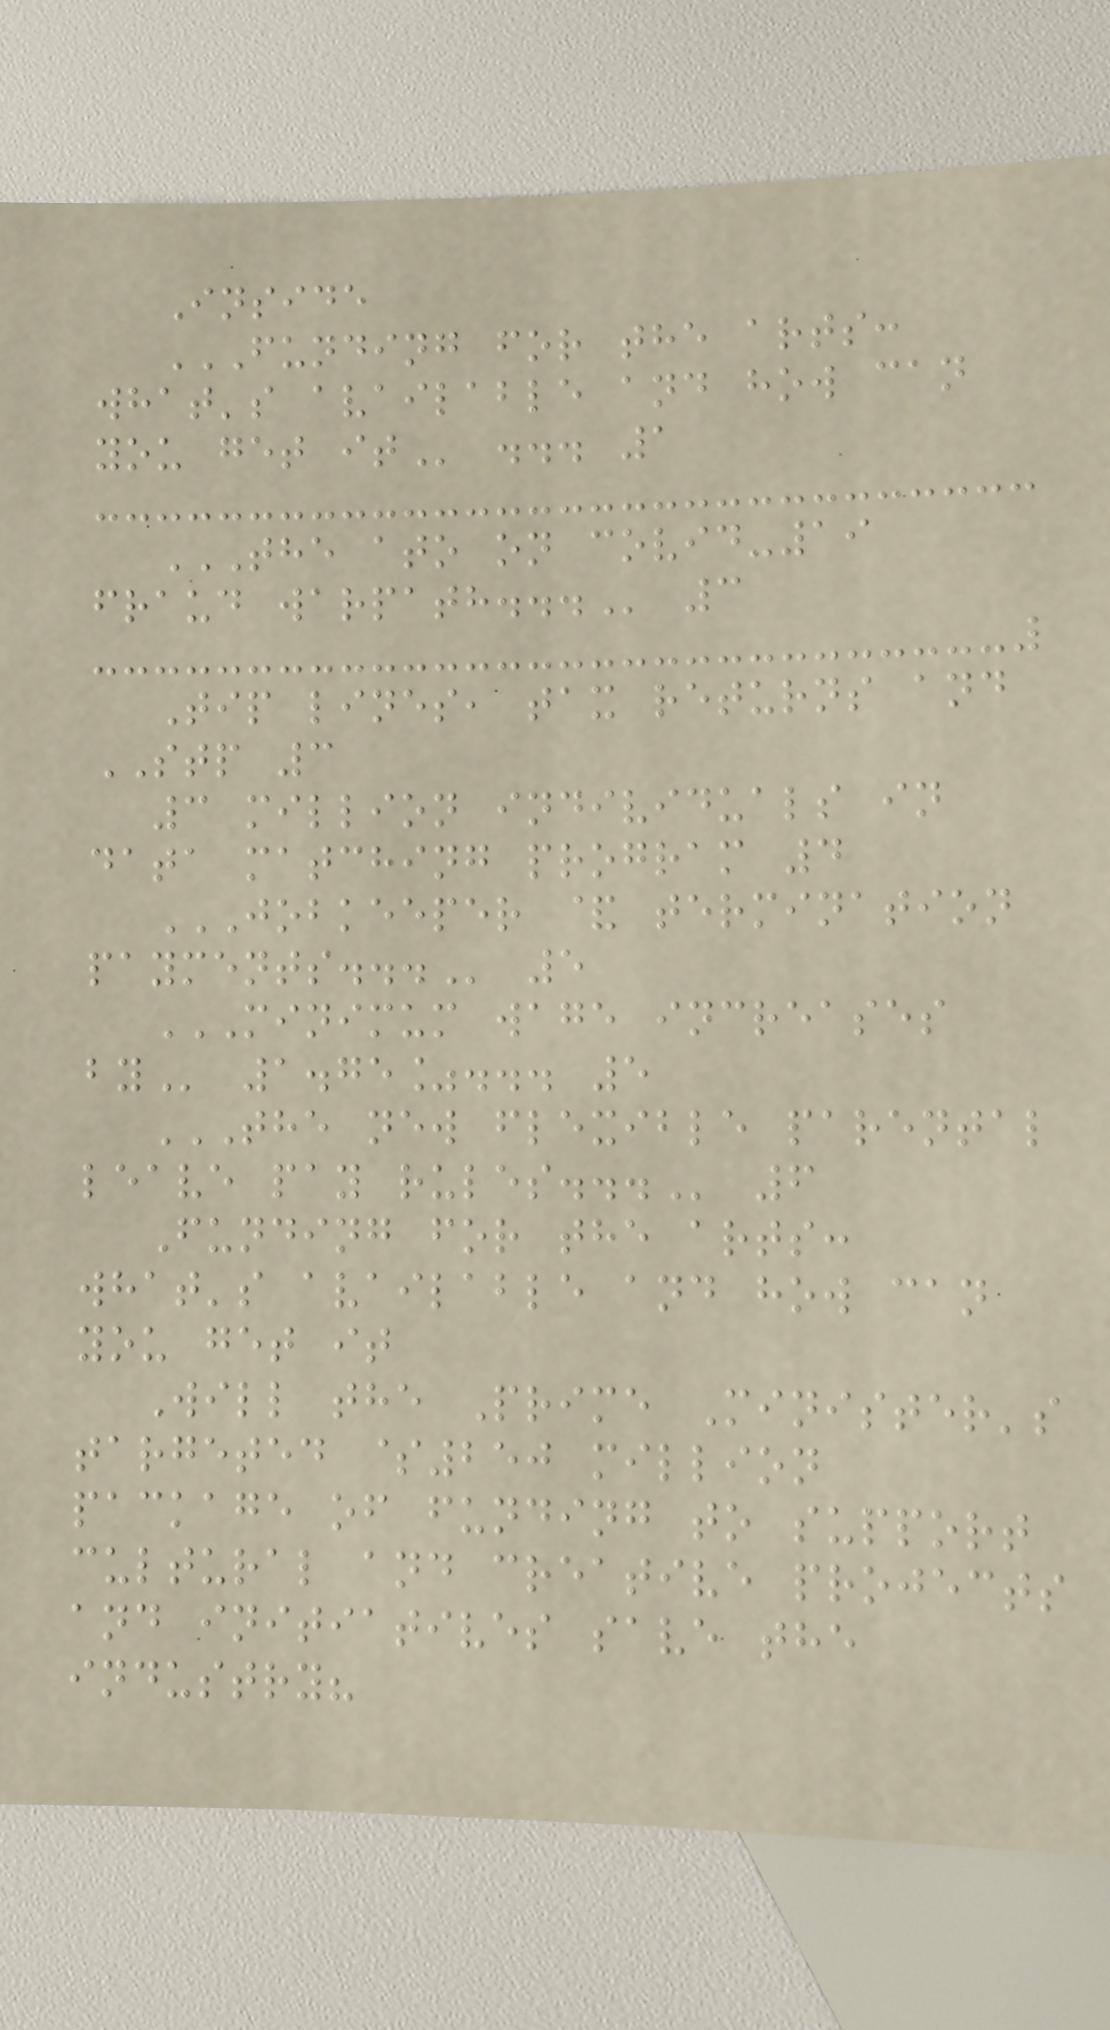Inside
FUNDING FOR THE ARTS:
WHAT'S AVAILABLE AND HOW CAN
YOU GET IT ... 1
THE ATO ON COVID-19
FRAUD WARPATH... 3
Tip lines, tax returns and
STP 3
3 million individuals in
data matching program 4
JOBKEEPER & TERMINATION
PAYMENTS... 5
MINIMUM WAGE INCREASES
BY 1.75%... 5
THE NEW FLEXIBLE PARENTAL
LEAVE PAY RULES... 6
Funding for the arts:
what's available and how can
you get it
Will the Prime Minister's
targeted $250 million
package of funding to support
cultural and creative projects
and initiatives save the
industry?
